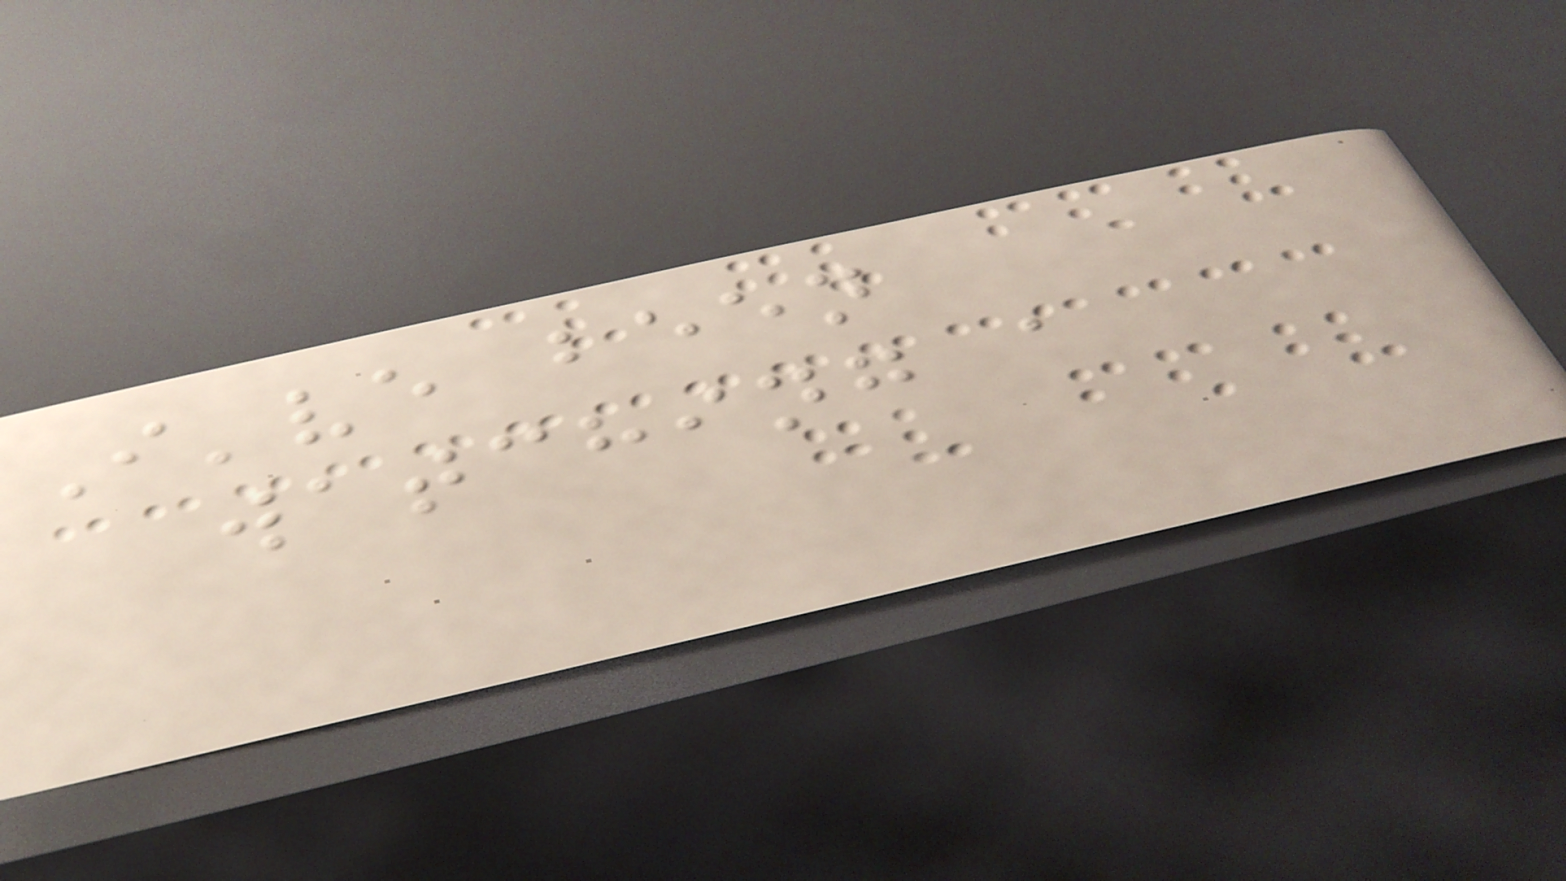I've been
watching a
